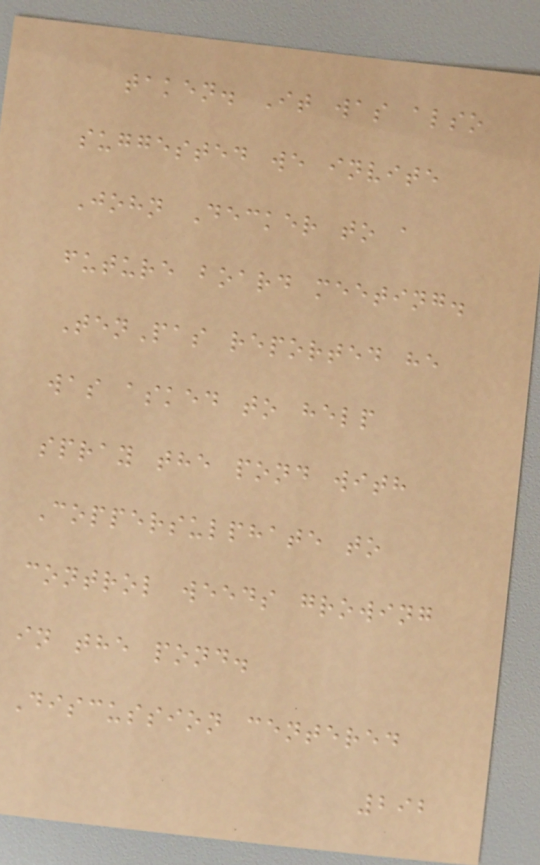taken. It was also
suggested we invite
John Decker to a
future board meeting.
TenPas reported he
was asked to help
spray the pond with
Coppersulphate to
control weeds growing
in the pond.
Discussion centered
292
